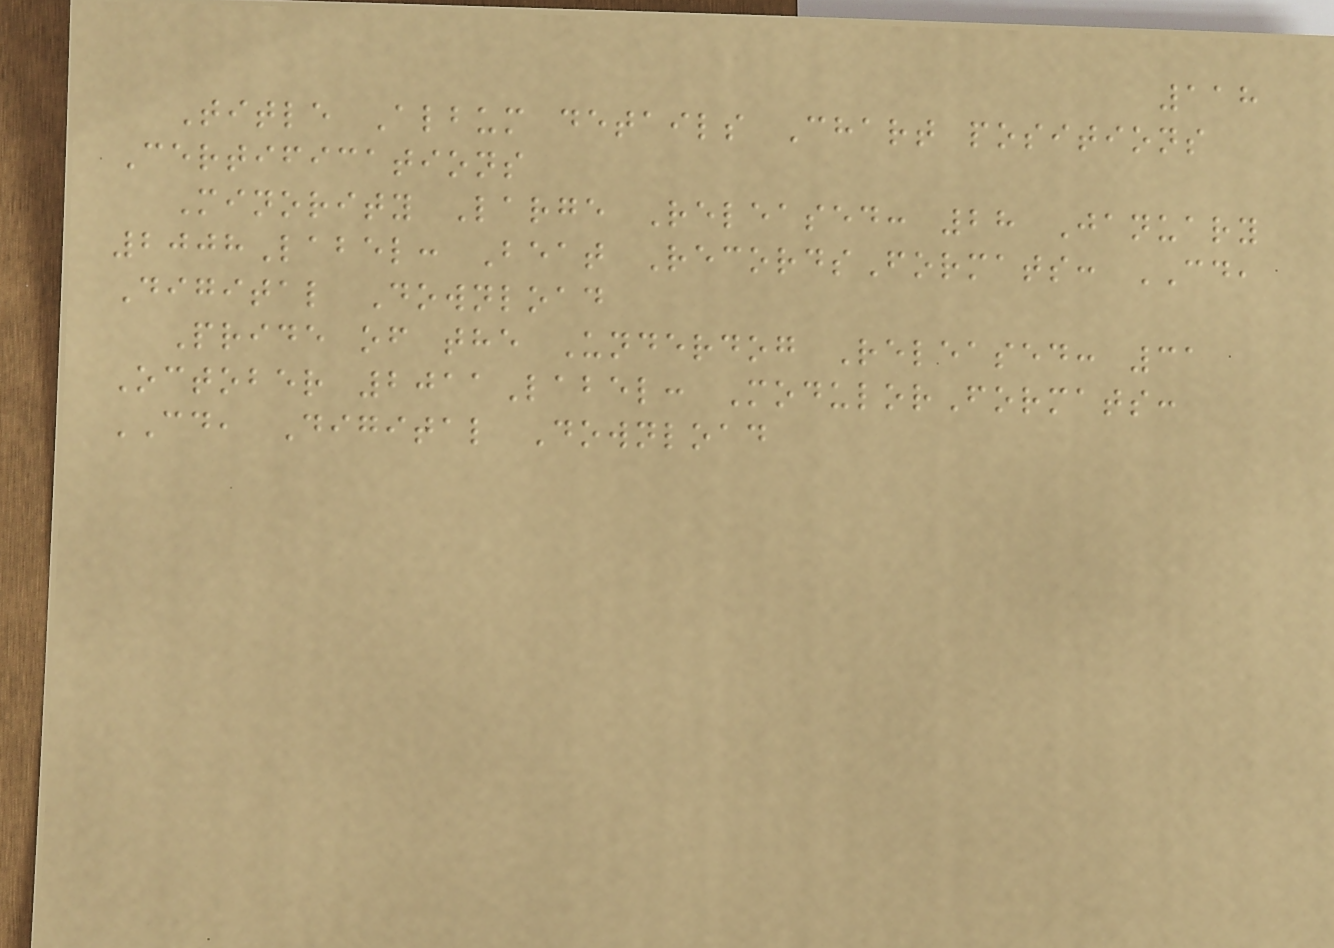118
Title Album details Chart positions
Certifications
Minority Large Released: 28 January
2008Label: Beat RecordsFormats: CD,
Digital Download
Pride of the Underdog Released: 31
October 2011Label: ModulorFormats:
CD, Digital Download
